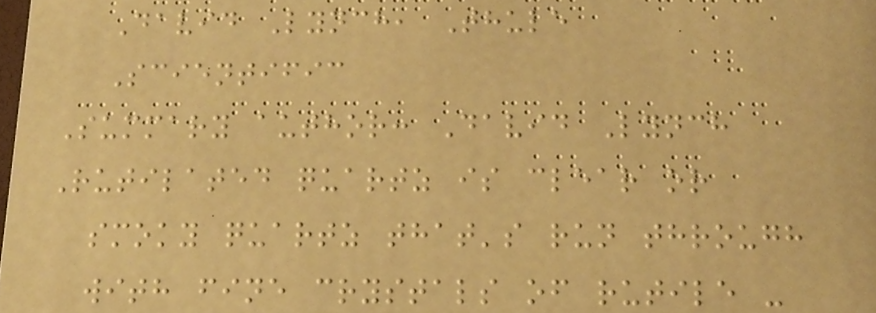David Lynch, Thule
Scientific
Summary author: David Lynch
Rutilated quartz is clear or
smoky quartz that's run through
with fine crystals of rutile -
